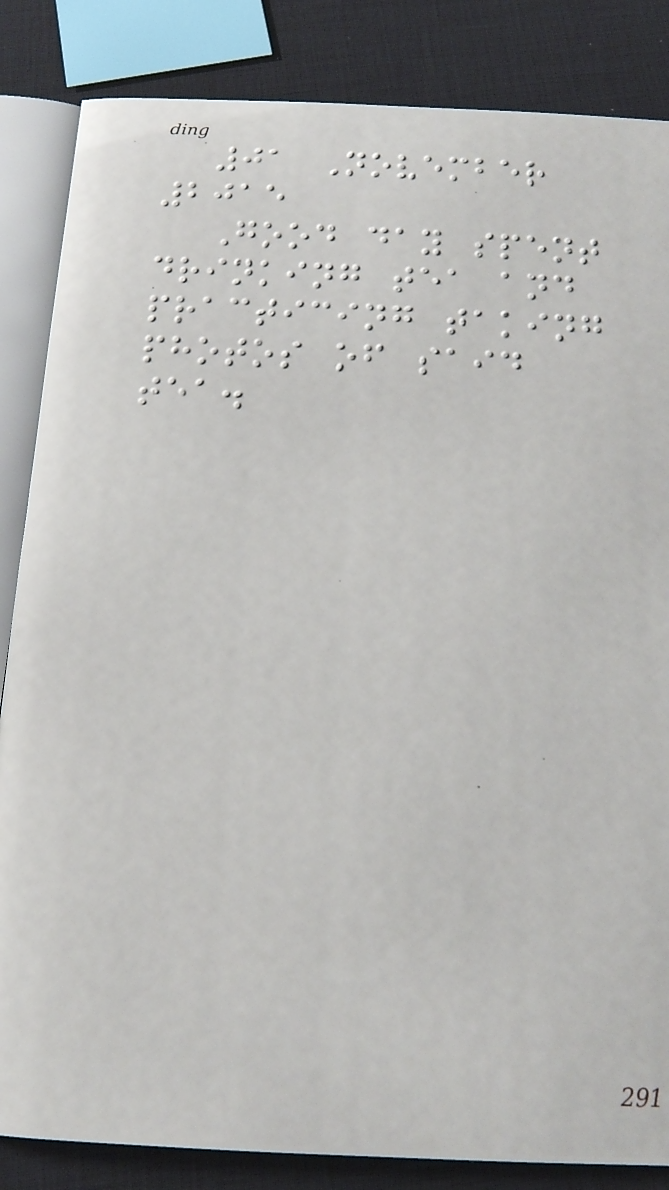01 November
2015
Good day spent
drinking tea and
practicing taking
photos of said
tea.
